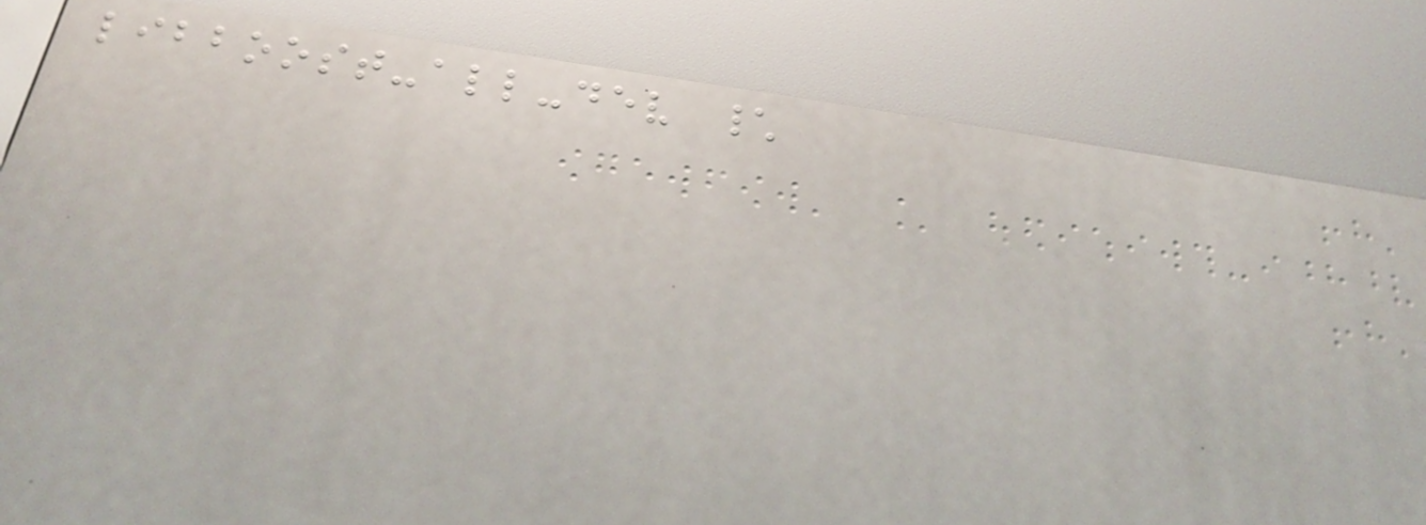libboost-all-dev \
